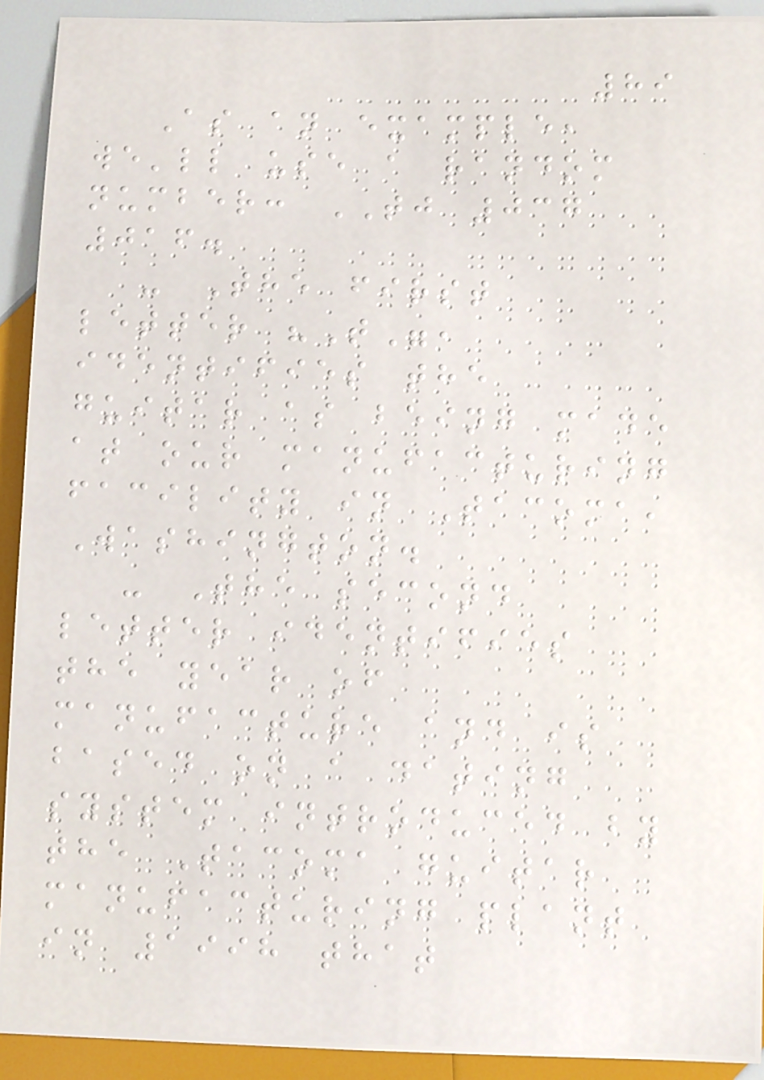89
As an example,
we'll use a random
number: TJ 037
016.
- The first
letter "T",
identifies the
guitar as being made
at our manufacturing
facility in Tacoma,
Washington.
- The second
letter identifies
the year of
manufacture and is
based on a dating
system introduced by
the Tacoma guitar
manufacturing plant
in 1998 that
